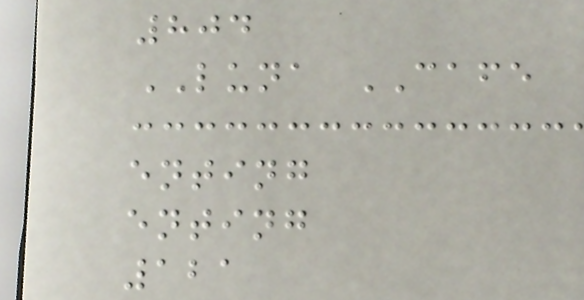804
LUNA CAFE
enting
enting
121
